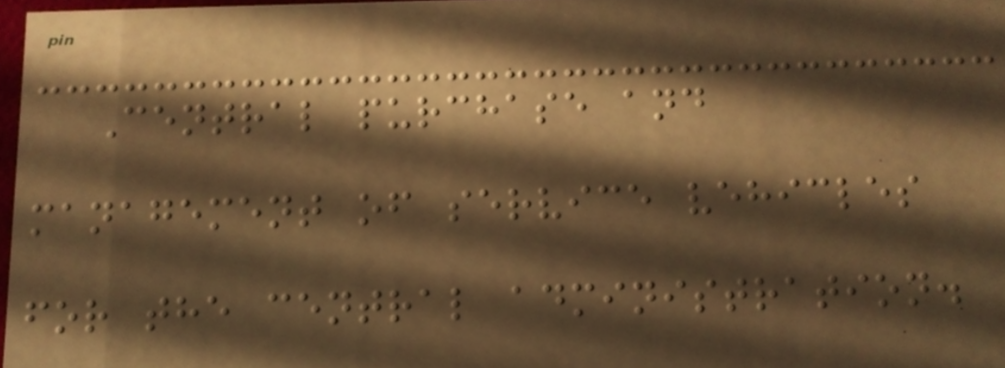Central purchase and
management of service vehicles
for the central administration.
